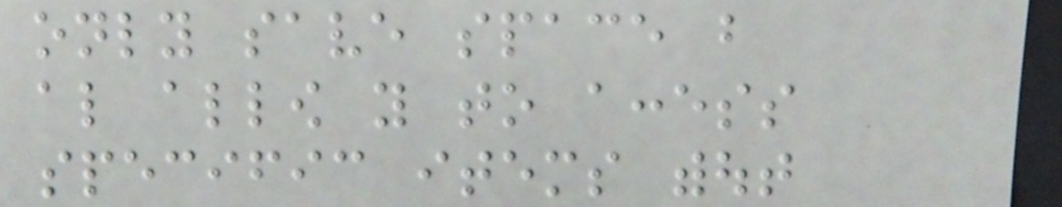only save space but
also allow you to access
specific items without
